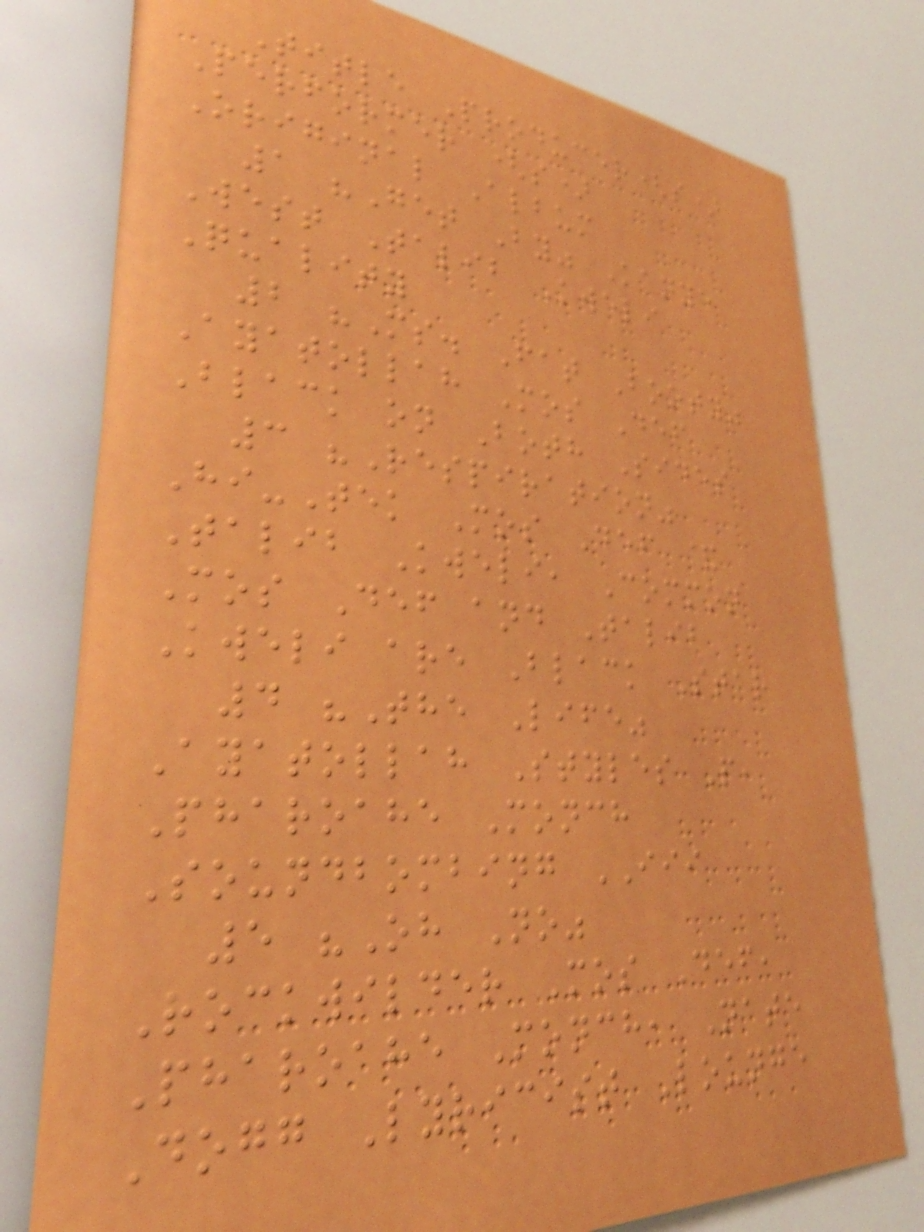Title Producer(s)
Performer (s)
Original Album
1 "Get By" Kanye
West Talib Kweli
Quality
2 "Ms. Fat Booty"
Ayatollah Mos Def
Black on Both Sides
3 "Respiration"
Hi-Tek Mos Def &
Talib Kweli, Common
Mos Def and Talib
Kweli are Black Star
4 "The Life"
Ayatollah Styles P,
Pharoahe Monch
Soundbombing III
5 "Oh No"
Rockwilder Mos Def,
Pharoahe Monch, Nate
Dogg Lyricist Lounge
